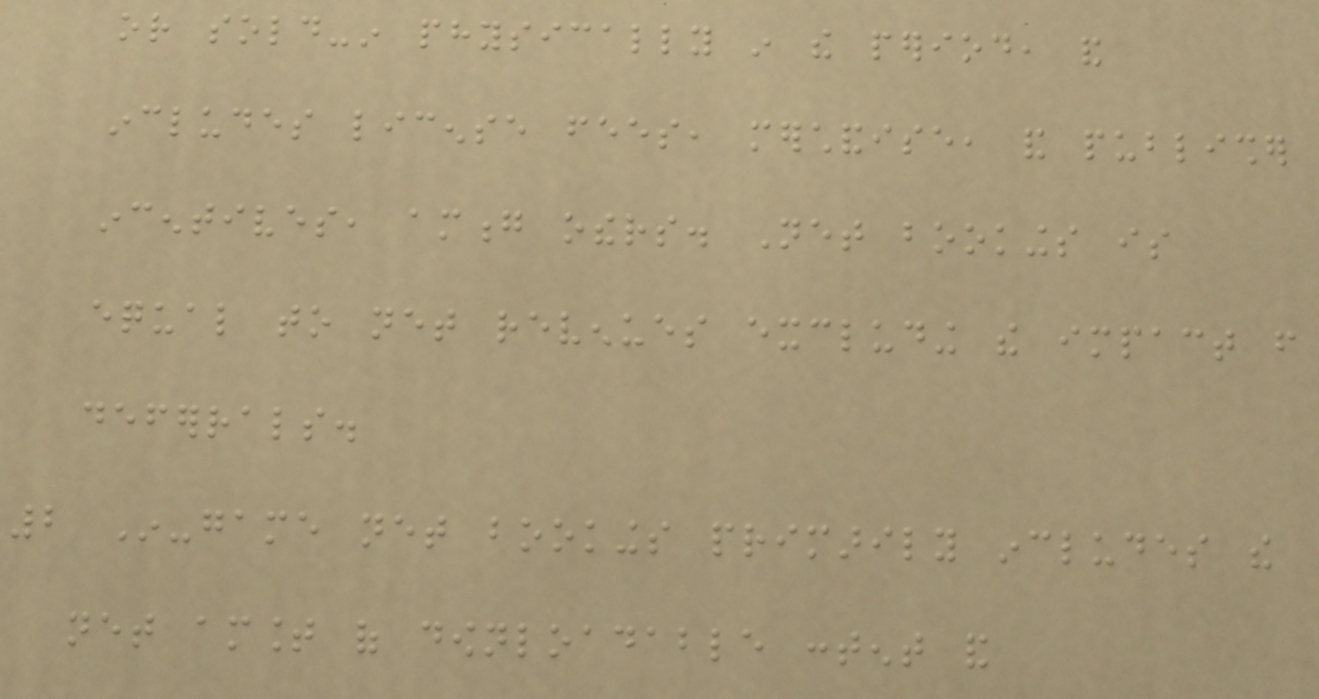or sold-in physically in the period, and
includes license fees, merchandise, and publisher
incentives, among others. Net bookings is
equal to net revenues excluding the impact from
deferrals.
2 In-game net bookings primarily includes the
net amount of downloadable content and
